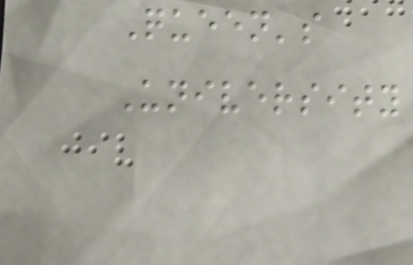Queen's
University
